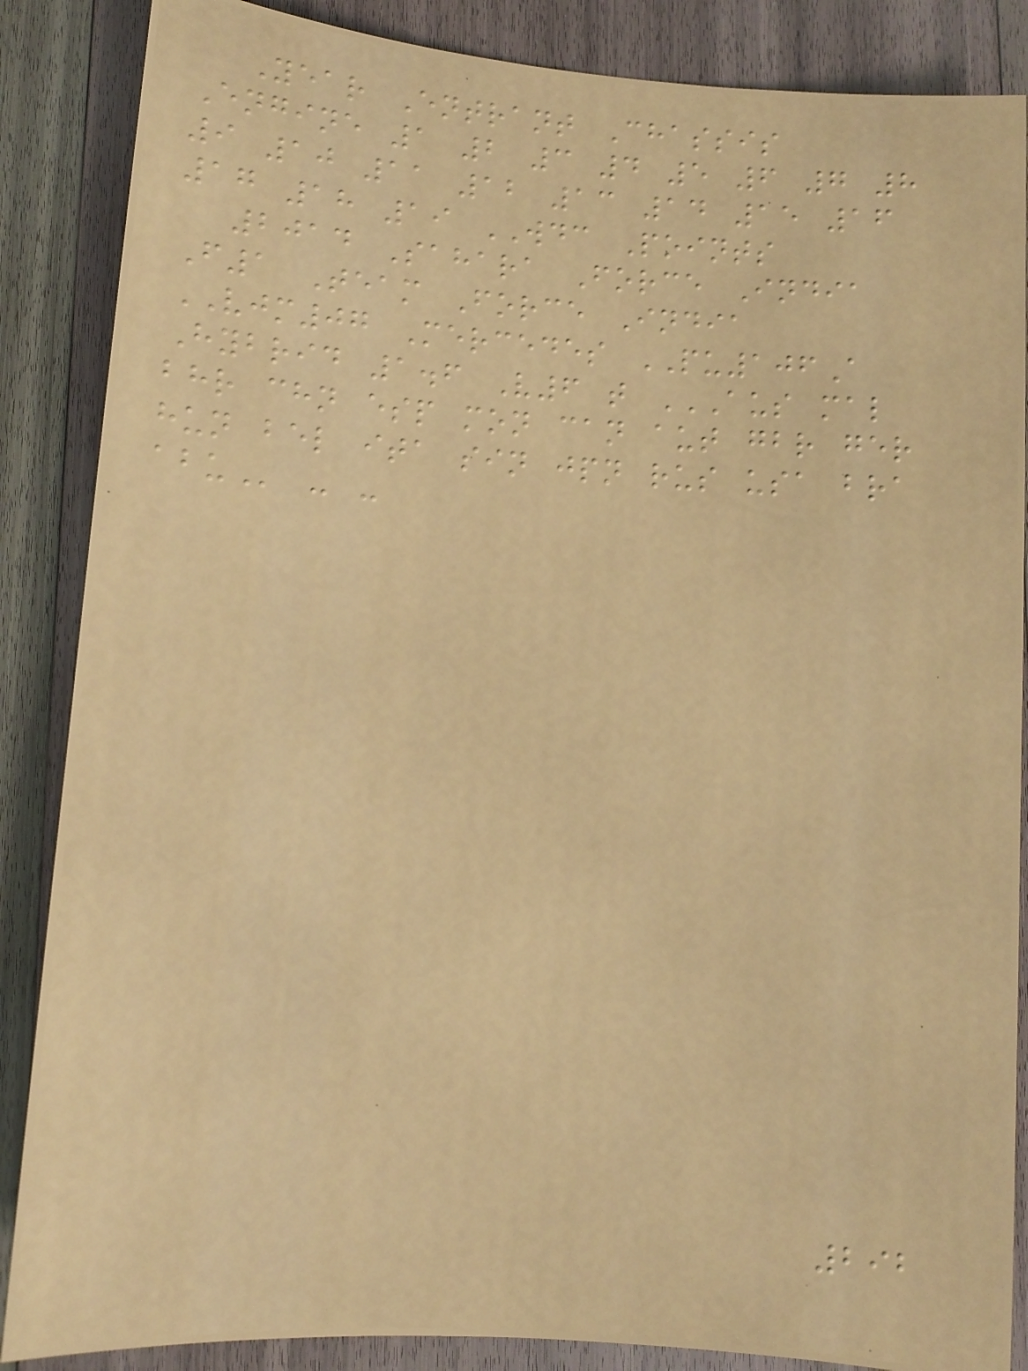Year Entrant Chassis
Engine 1 2 3 4 5 6 7 8
9 10 11 12 13 14 15 16
17 18 19 WDC Points
2014 Sahara Force India
F1 Team Force India
VJM07 Mercedes PU106A
Hybrid 1.6 V6 t AUS MAL
BHR CHN ESP MON CAN AUT GBR GER
HUN BEL ITA SIN JPN RUS USA BRA
ABU - -
292
